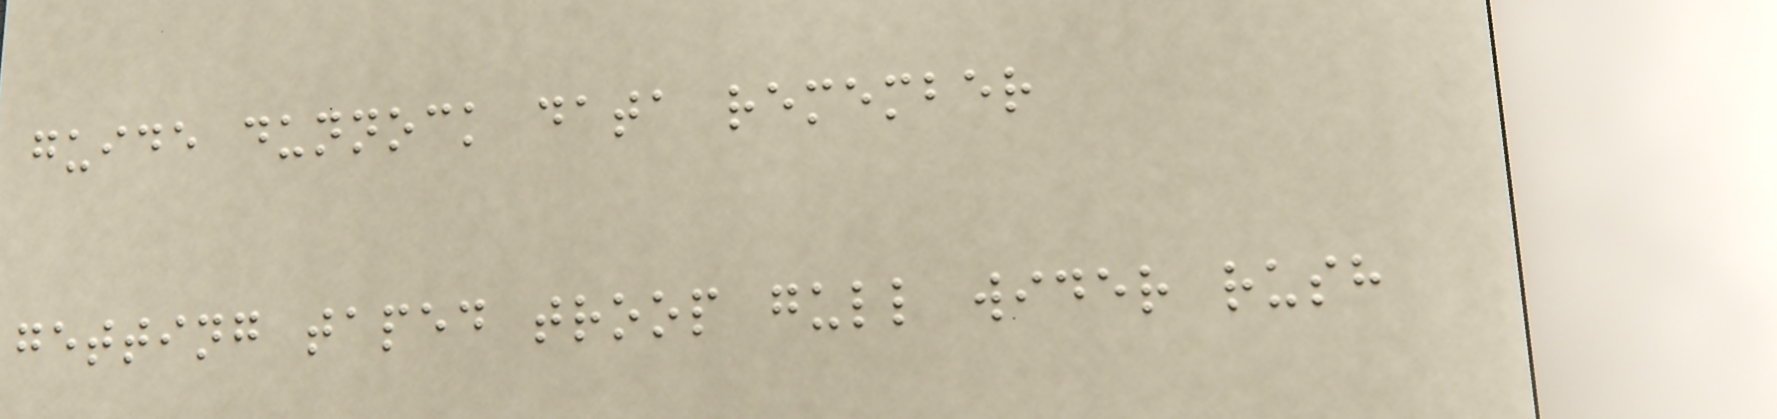guide dunnock data remember
getting taped troop gull wider rush
